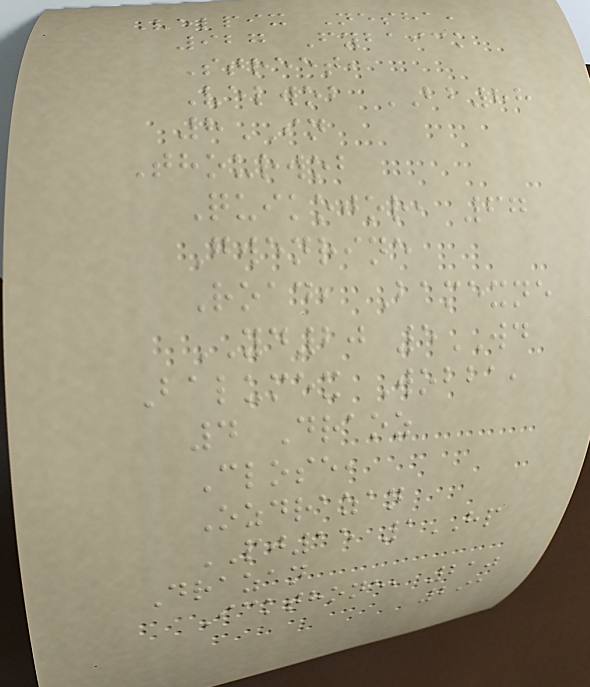Velpix Nesha,
927 Fybaick
Street,
Velwob BB88
8IN
Thourwob
Quikojor, 67
Gwenrine
Road, Bamexne
YD20 5WD
Balumex Wobba,
4 Draoz
Close,
Ozdrazan
PJ15 1HP
Drazan
Ickthone, 210
291
